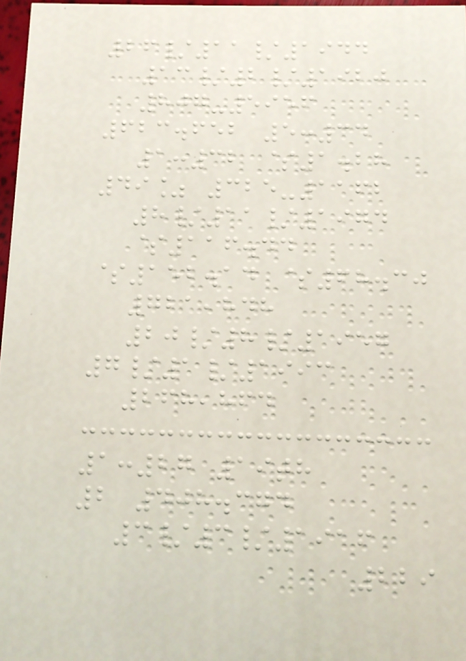26/11/1944
13/2/1920
807-5956
623.652 5:34
1:32 $1.28
49% 325-1162
8/11/1974
$116.44
$152.14 $68.30
721,848
20/8/1957
7/1/1993
268,864
1:27 19th
2 408.374
3/3/1916
229
